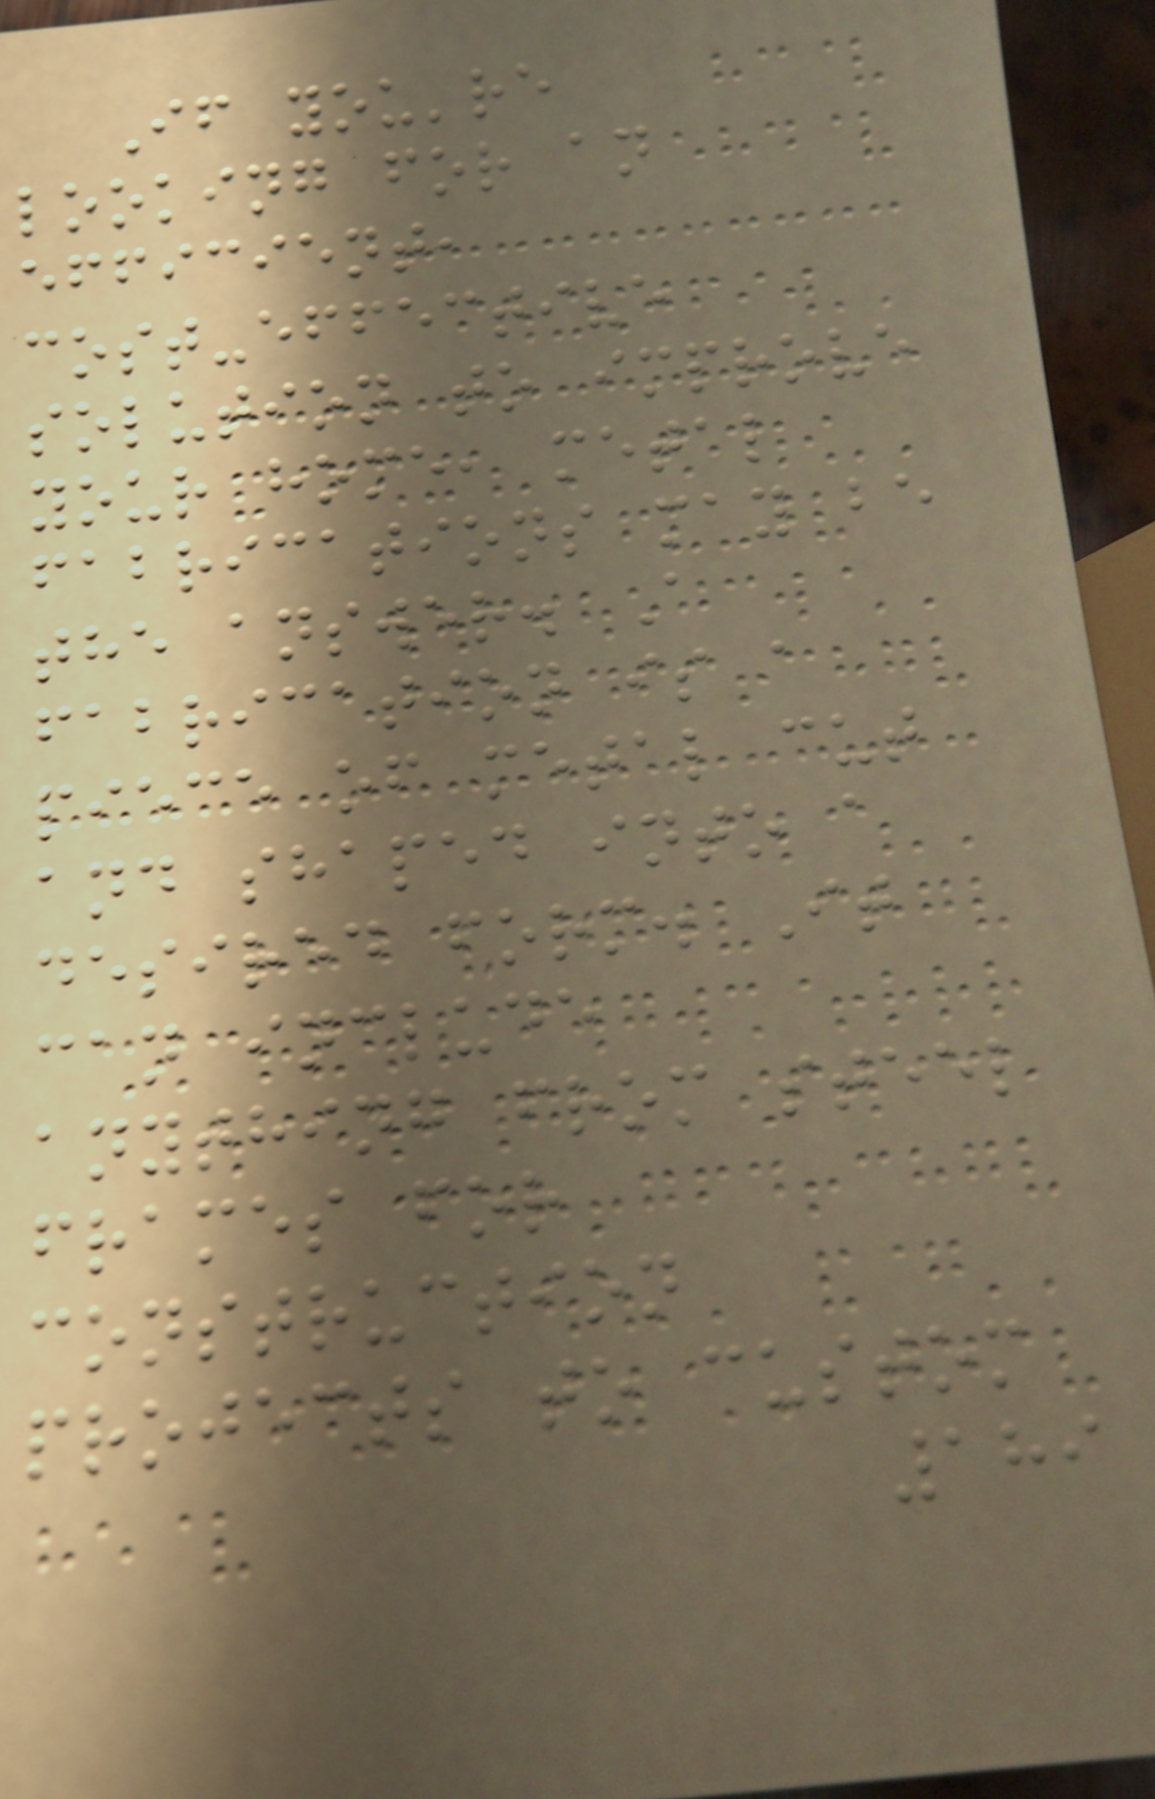If you're
looking for an
efficient,
cost-effective
solution to improve
your home, metal
fabrications may be
the answer. A
fabrication is a
piece of metal cut
and shaped into a
desired form. It
can include
anything from steel
frames for
construction
projects to custom
189
